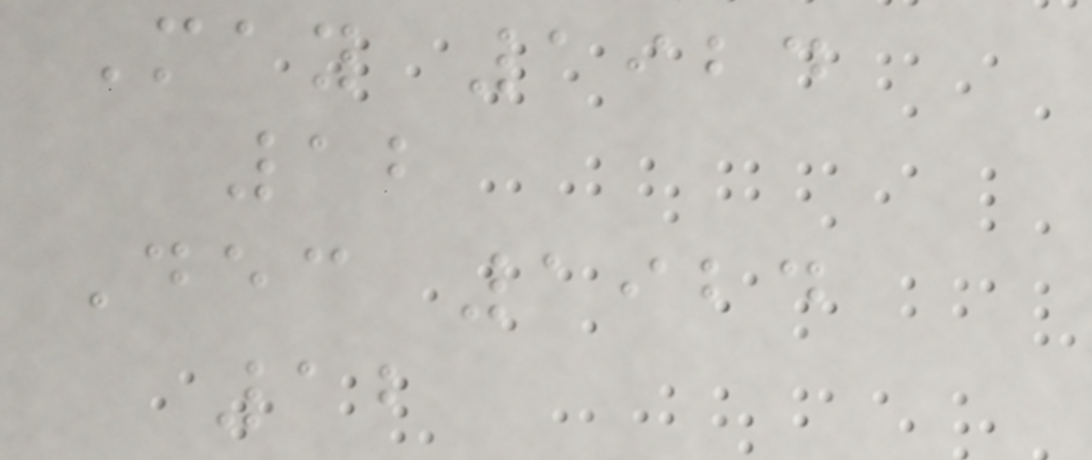May 1924
12
Dec 1924
12
